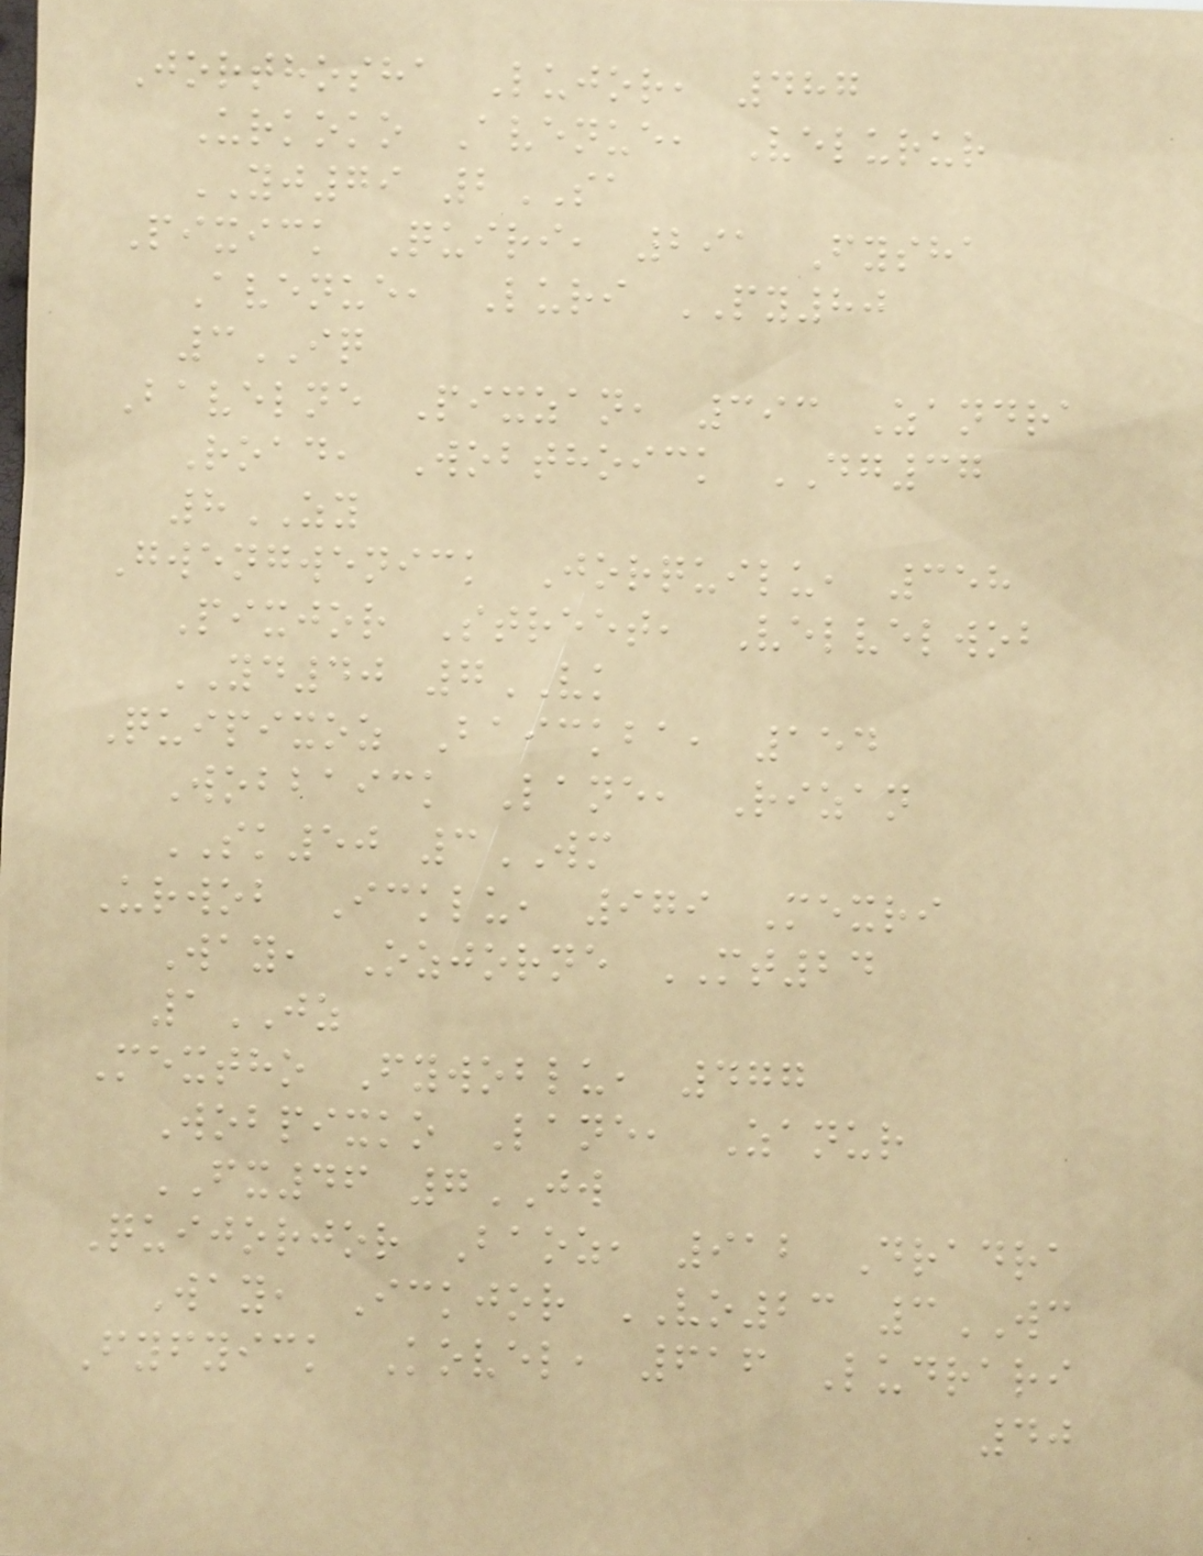Jorthosha Lujor, 487
Urkoko Avenue, Velurur
YJ79 2SA
Pixick Quiri, 291 Fysha
Avenue, Luri PY80
3IQ
Bavelne Pixzan, 393 Zandra
Road, Wobthoick DG37
8ZY
Gwengwenick Jorquilu, 358
Pixjor Street, Velvelwob
YD40 7VK
Quipixoz Baickba, 154
Wobbaick Lane, Rizan
SK50 3WM
Urwob Icklu, 979 Mexri
Way, Ozjorne MT24
1JZ
Mextho Fywoblu, 477
Wobpixko Lane, Zanur
FX46 7JW
Quijorjor Baoz, 912 Dradra
Way, Ickjor VO23 3WC
Fyfyick Kovel, 616 Ludrari
40
